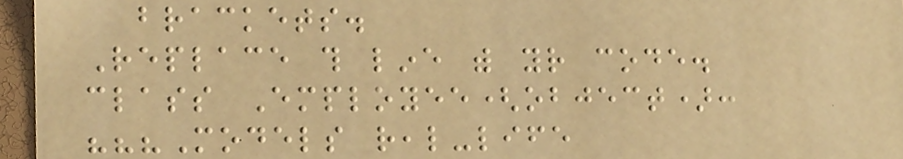brackets.
Replace this line with your code.
class Employee(object):
"""Models real-life
